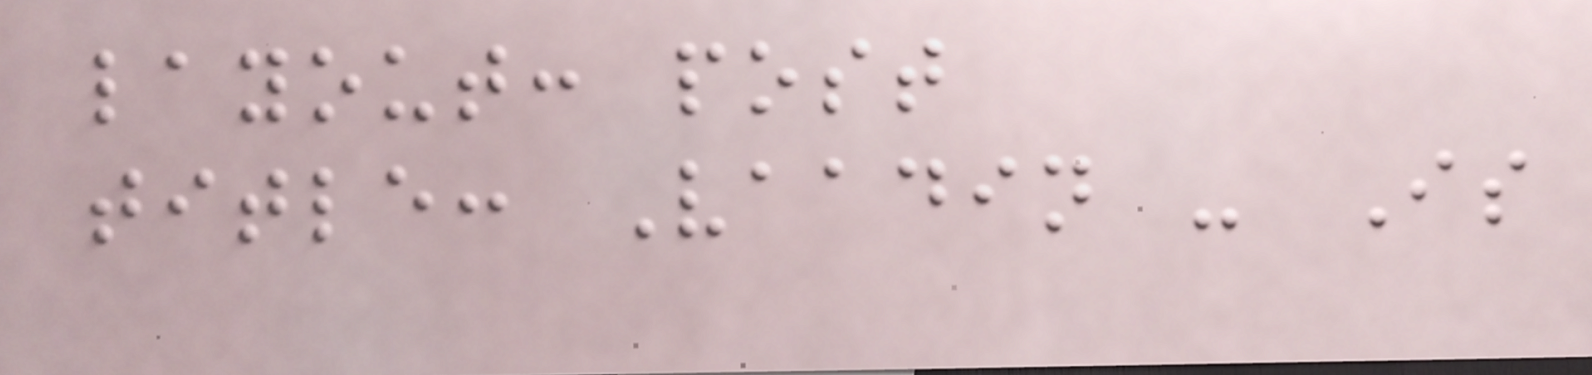layout: post
title: Vaadin - Is
